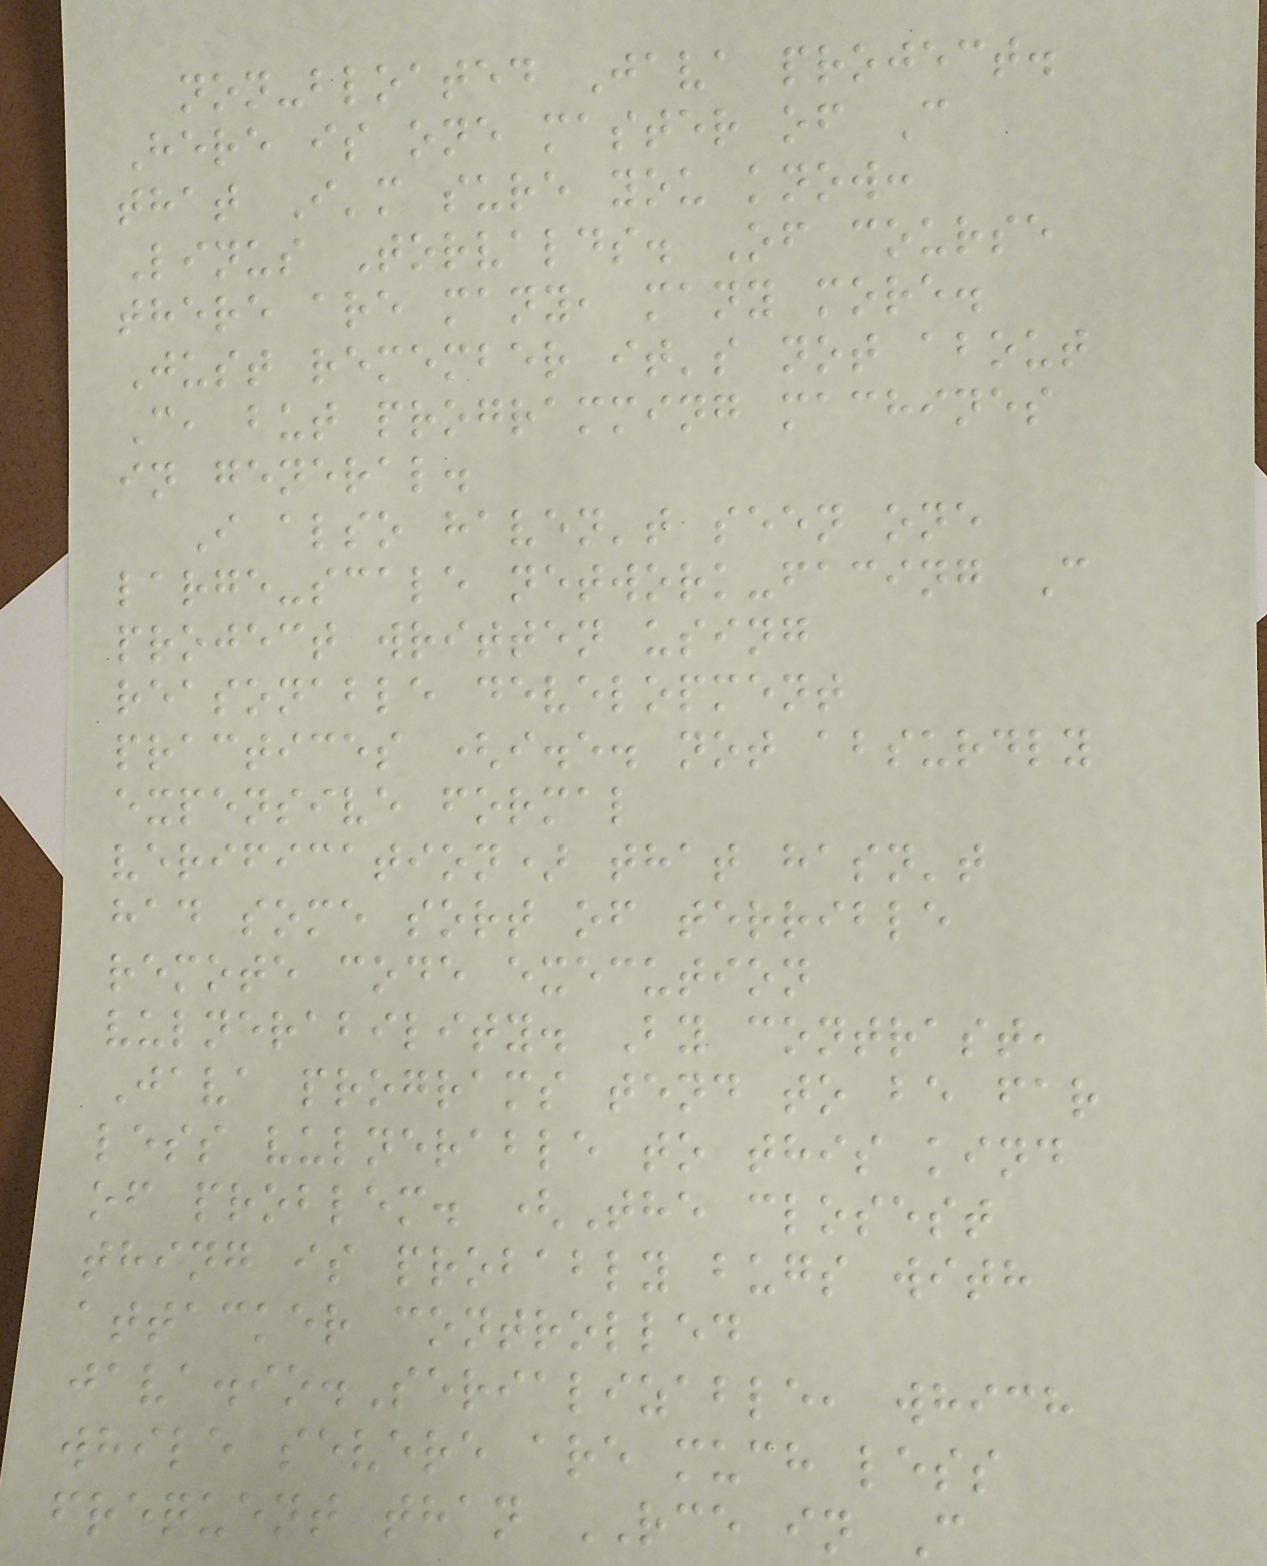non-bloated Java project.
Here is one master of C
that I'm sure you know:
Linus Torvalds. Of course
there are many, many more.
Just remember it's not about
C, but programming machines
in general.
I also haven't seen one
large-scale network-facing C
project written using
reasonable development
practices (i.e. not absurdly
expensive formal
verification) that hasn't
had some sort of terrible
remote code execution
vulnerability. By contrast,
Java programs tend to be far
less vulnerable to this kind
of problem. (The closest
thing is probably bugs with
attacker controlled
java.io.Serializable, which
while severe are much less
frequent than RCE in C
